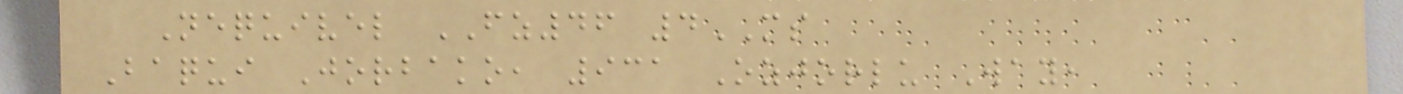Nequivel FZ46 4MS
Baqui Jorbako, 931 Ozjorlu Way,
